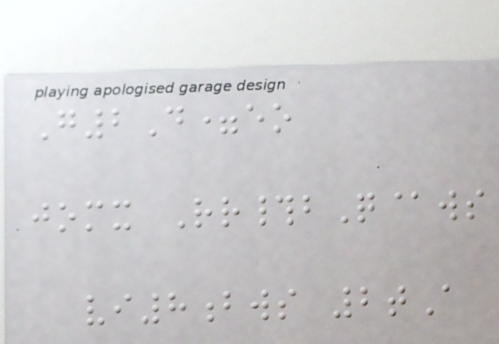G2D=eo
jomx Rr#bQ@ws
vi8bws 2tA
